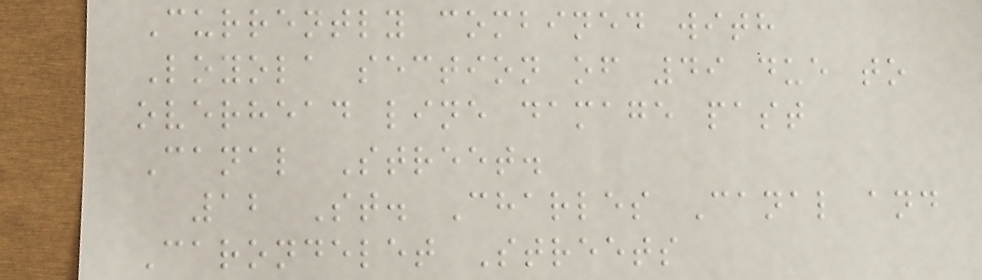Currently combined with
Loyola section of 49 due to
overhead line damage past
Canal Street.
12 St. Charles Canal and
Carondelet Streets
